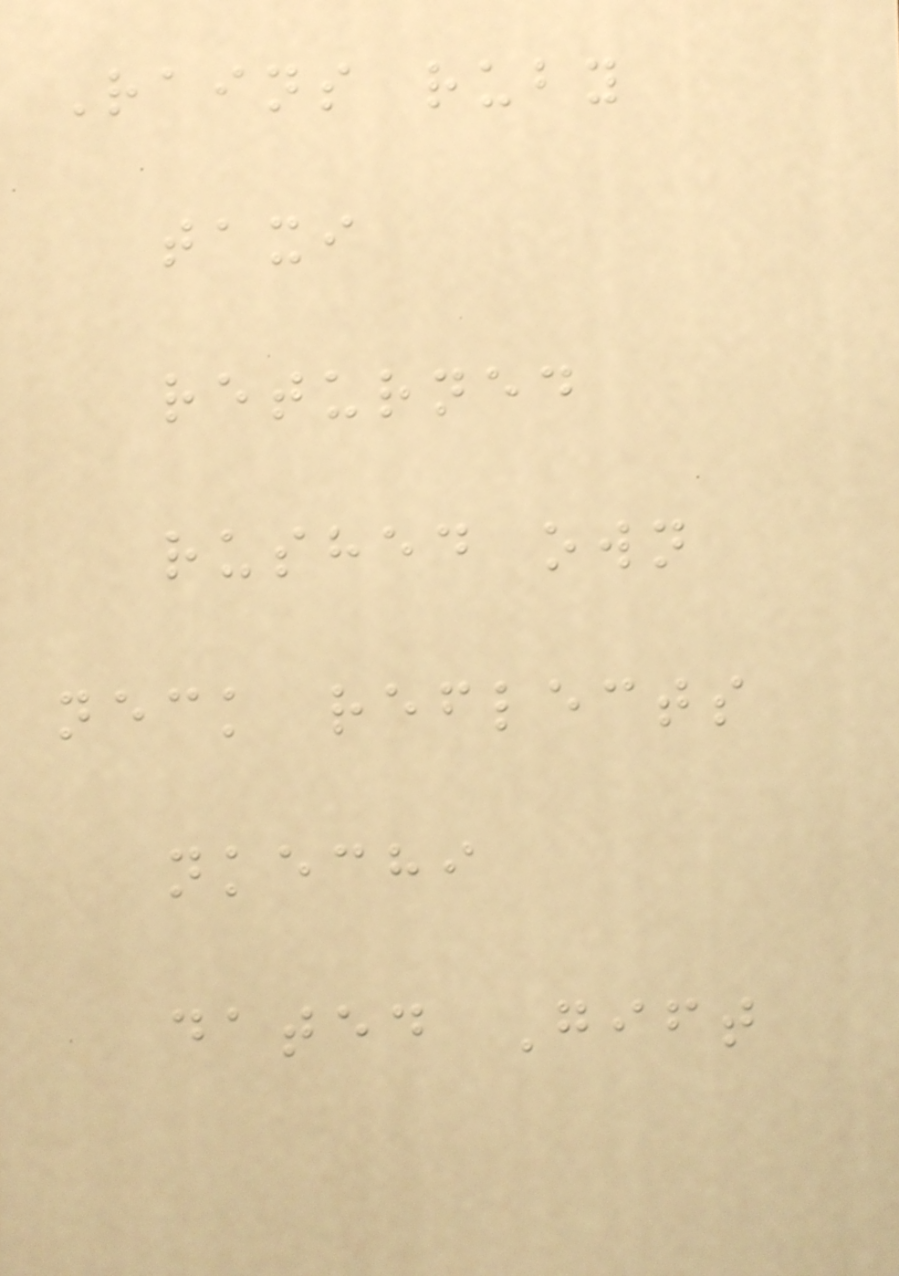Rains ruby
taxi
returned
rushed own
neck reflects
nkechi
dated Gift
